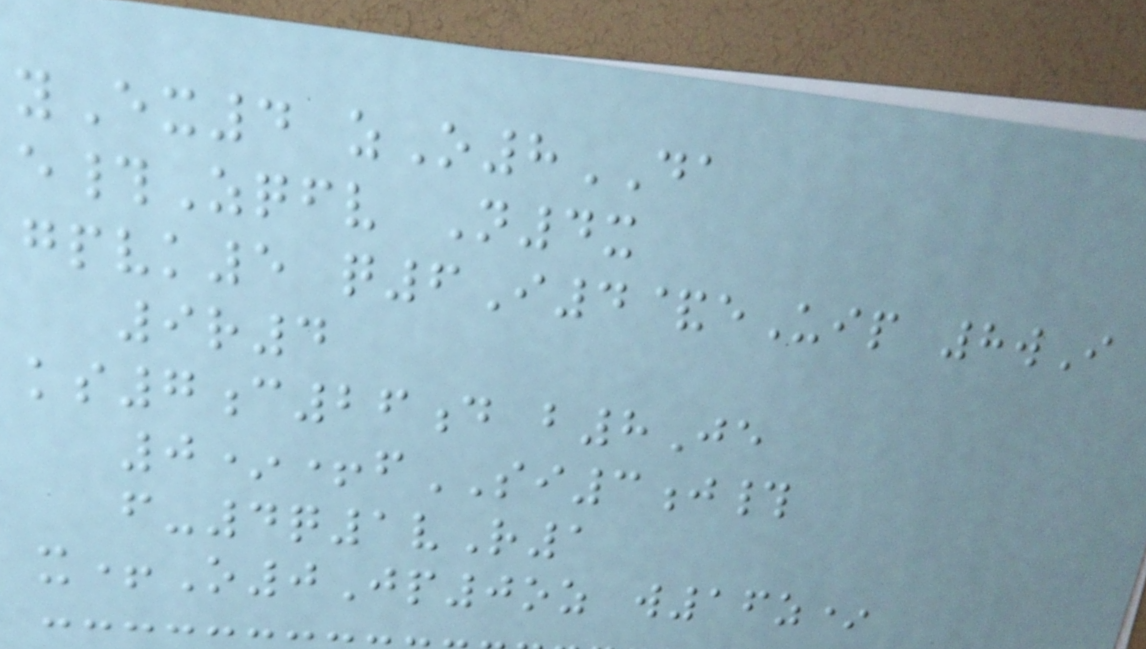yEx4 zO8DA
e#Zqfv N4x
gpvk5 q6I4&eUip 8wI
9r4
ks7c26d b8Je
0*+fSI3j#
f-4q1vR1
x+O0Jp0oz w16z*
